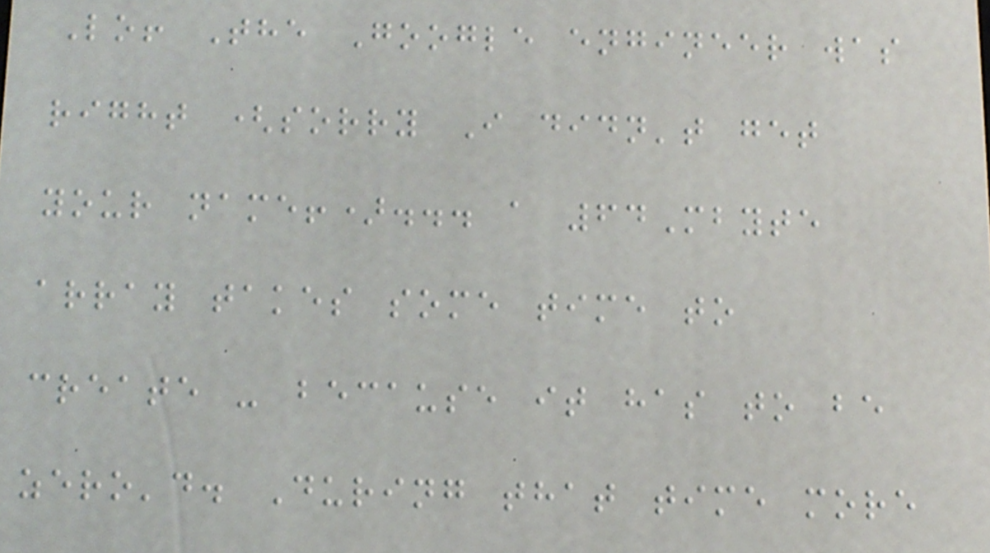Lo! The Google engineer was
right (sorry I didn't get
your name!)... a 64Mbyte
array takes some time to
create - because it has to be
zero'd. During that time more
